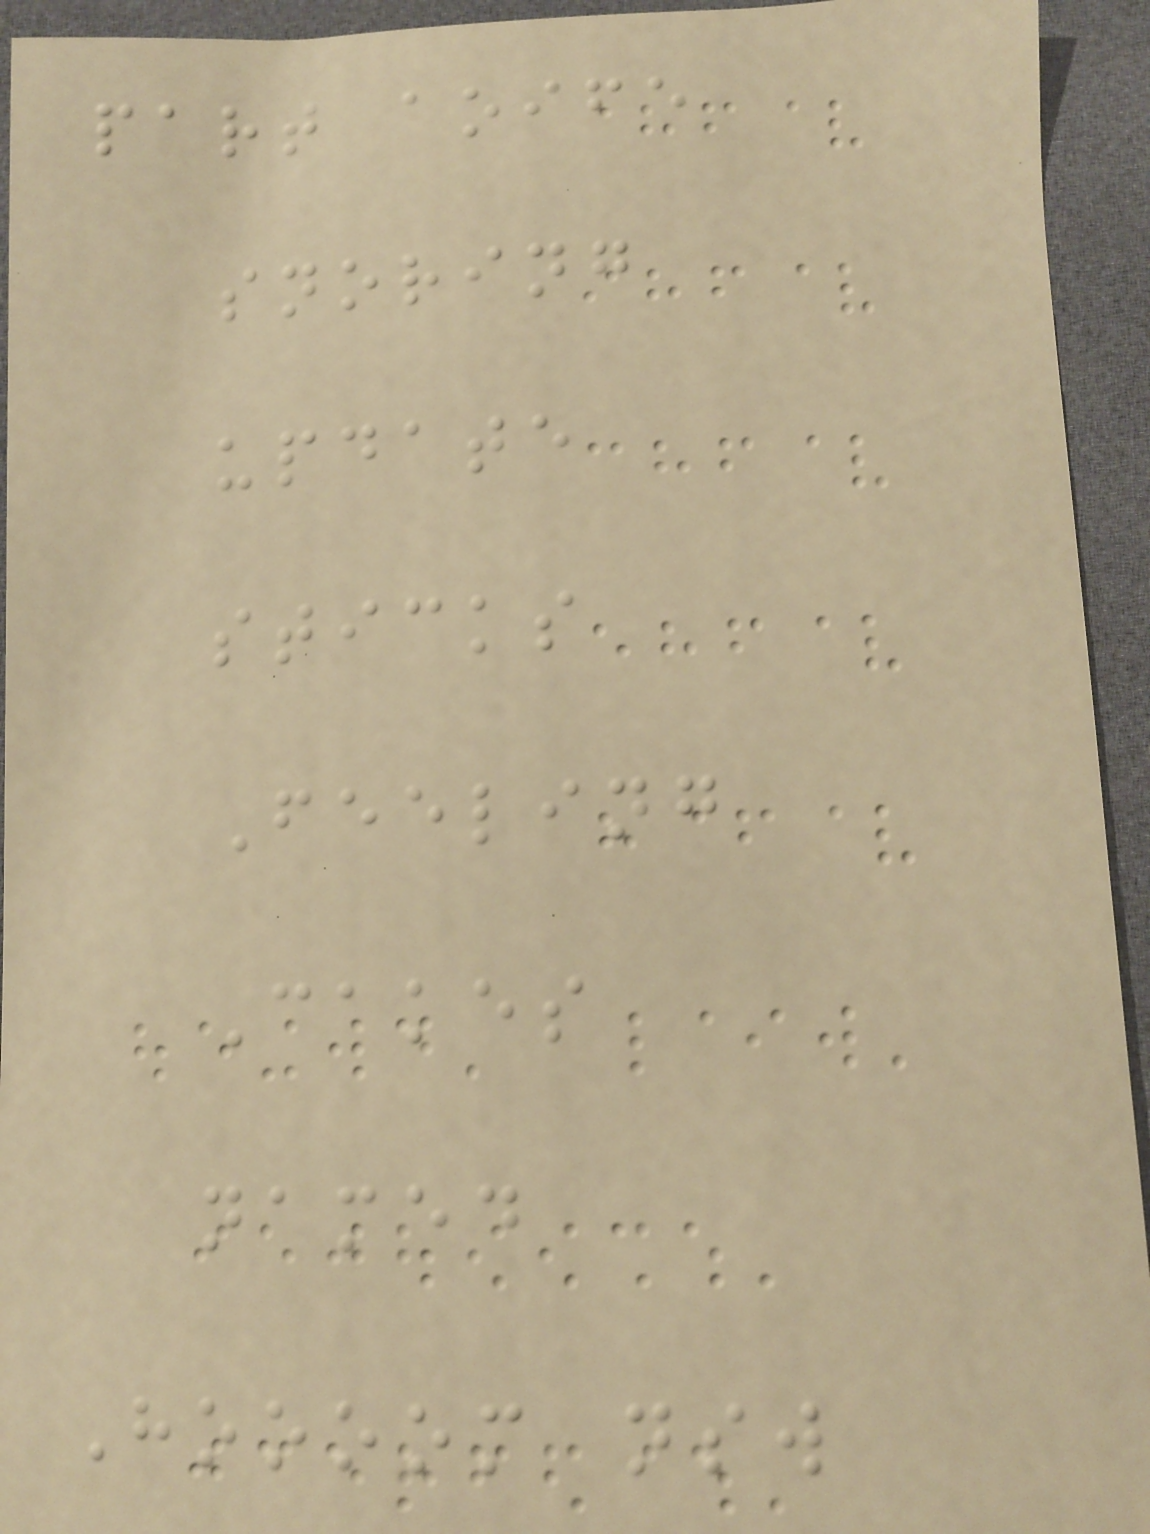part aoife
snoring
update
sticks
Feeling
Cakes
named
Hoooom nsw
